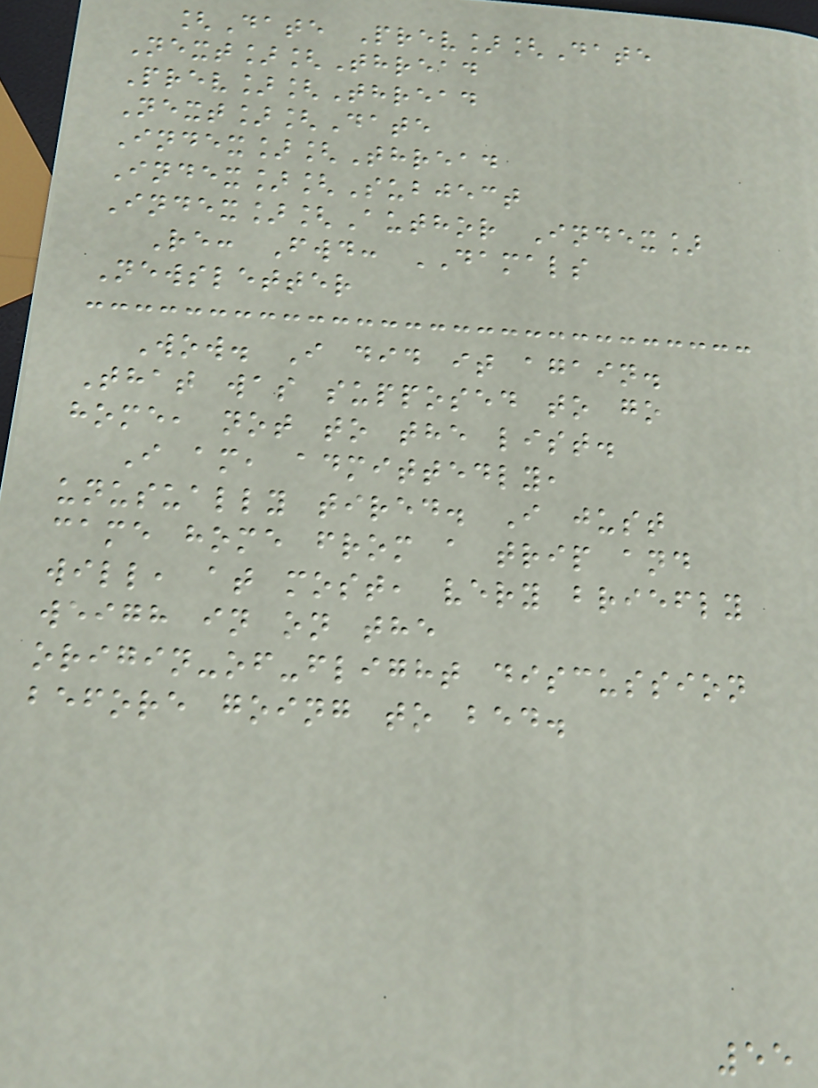[Date Prev][Date
Next][Thread
Prev][Thread
Next][Date
Index][Thread
Index][Subject
Index][Author Index]
Re: Fwd: DAMALS
Newsletter
Wow. I did it again.
That was supposed to go
home, not to the list.
I am, admittedly,
unusually tired. I just
came home from a trip and
will, at most, very briefly
weigh in on the
origin-of-flight discussion
before going to bed.
55
